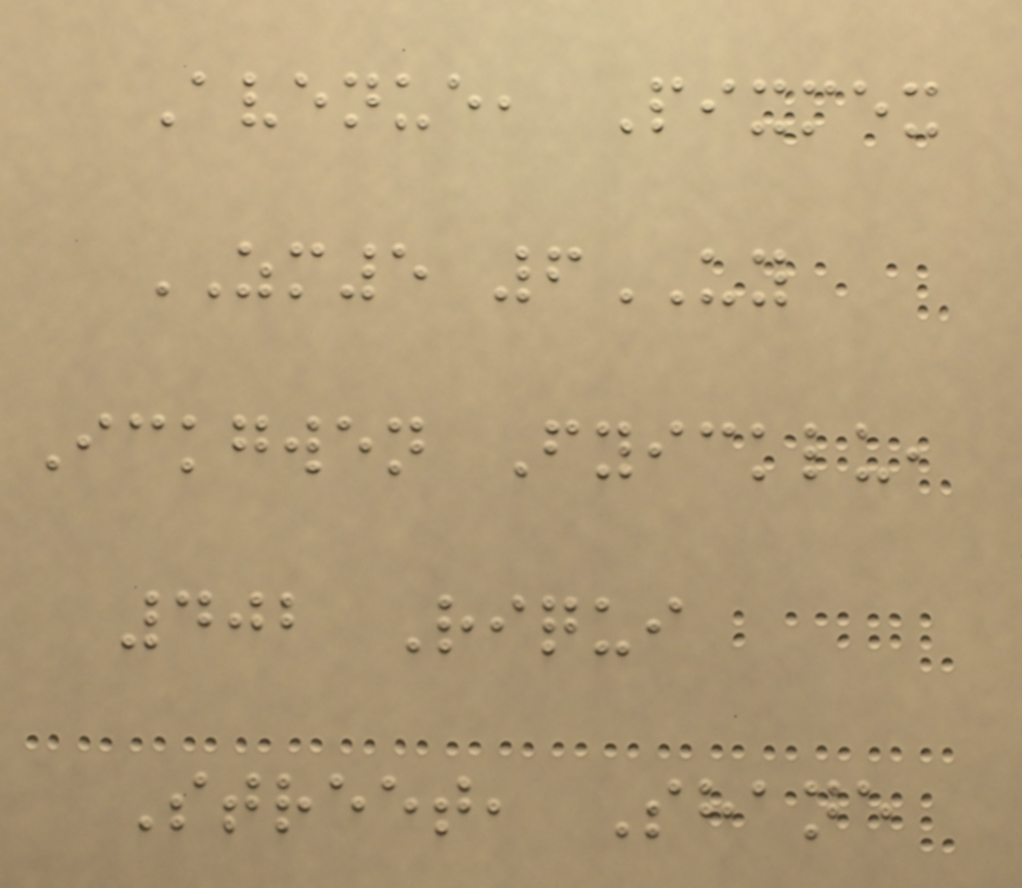Avenue, Pixmex
ZM5 6UY
Ickgwen Fyicklu,
402 Riqui
Street, Shane
